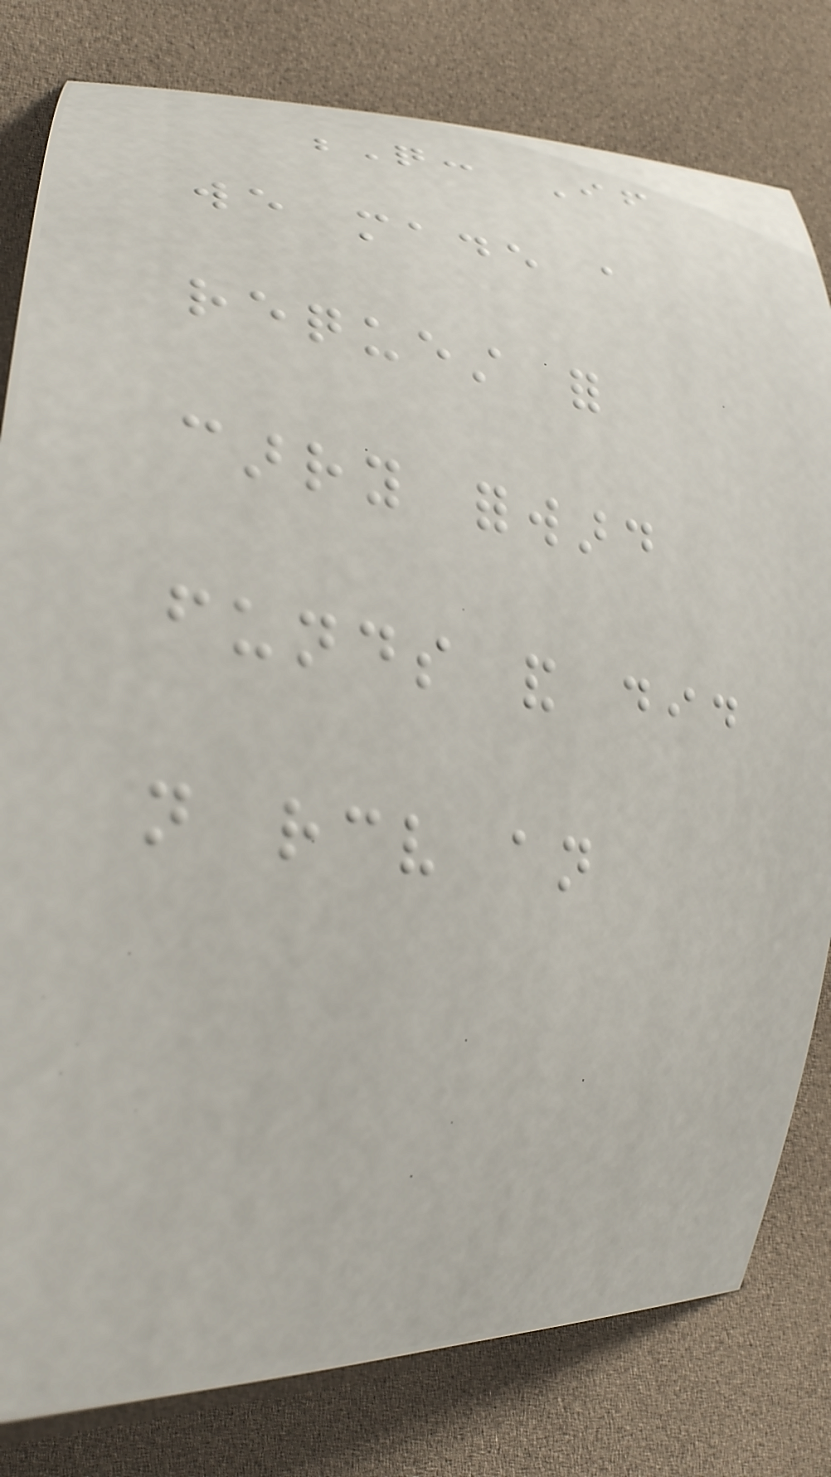Q: If
we made a
request for
carry forward
funds and did
not receive an
